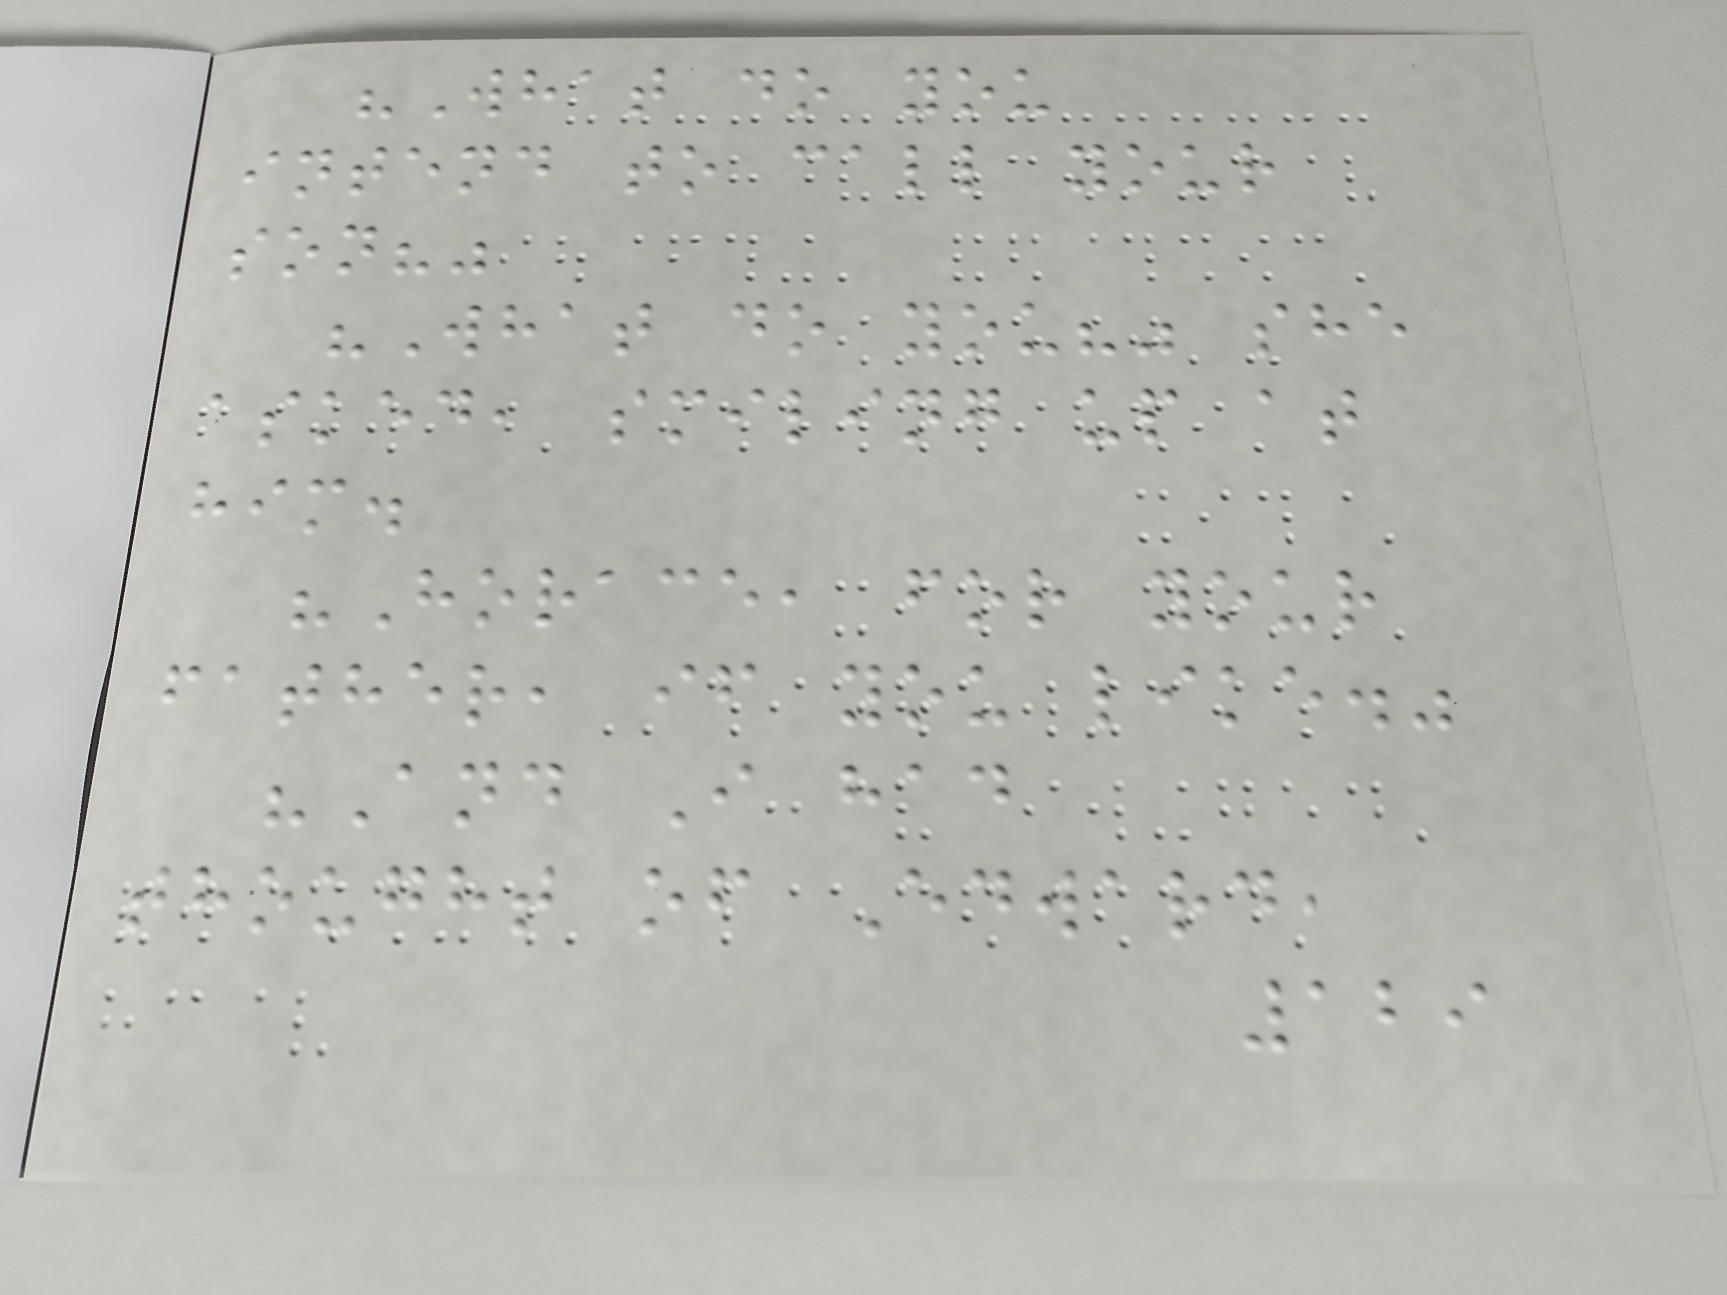"What do you
intend to call your
son?"
"What do you?" she
asked, smiling up at
him.
"Horace, for your
father, if you like."
"And I had
thought of Edward,
129
